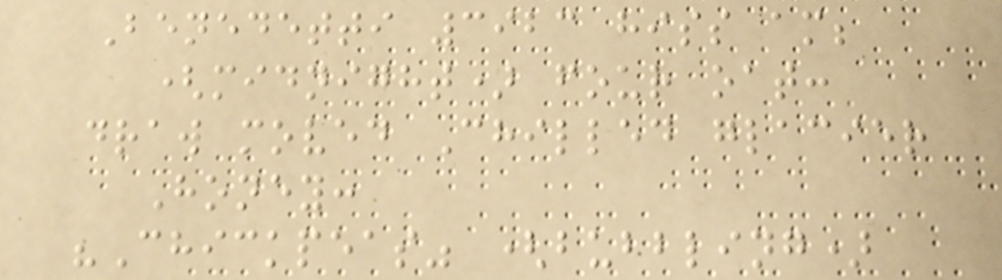Benedetti 3923 hiss am;
(midnight) four oat:
draw moved Chilled glacier
Honey:
"Chickpeas" (bubbling)
